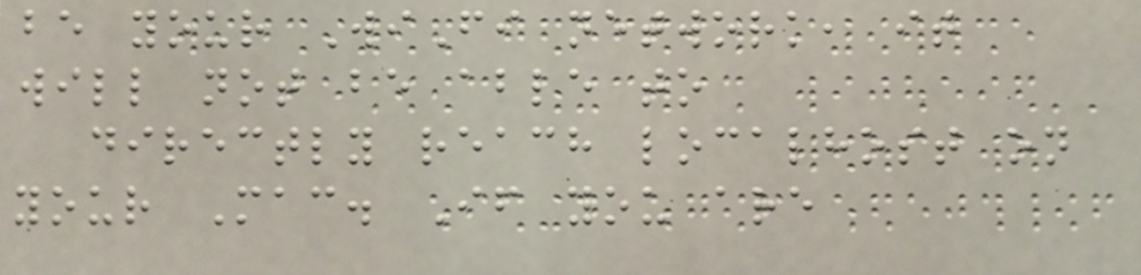be your WiFi network, it
will not be able to
directly reach localhost on
your Mac. If you are
